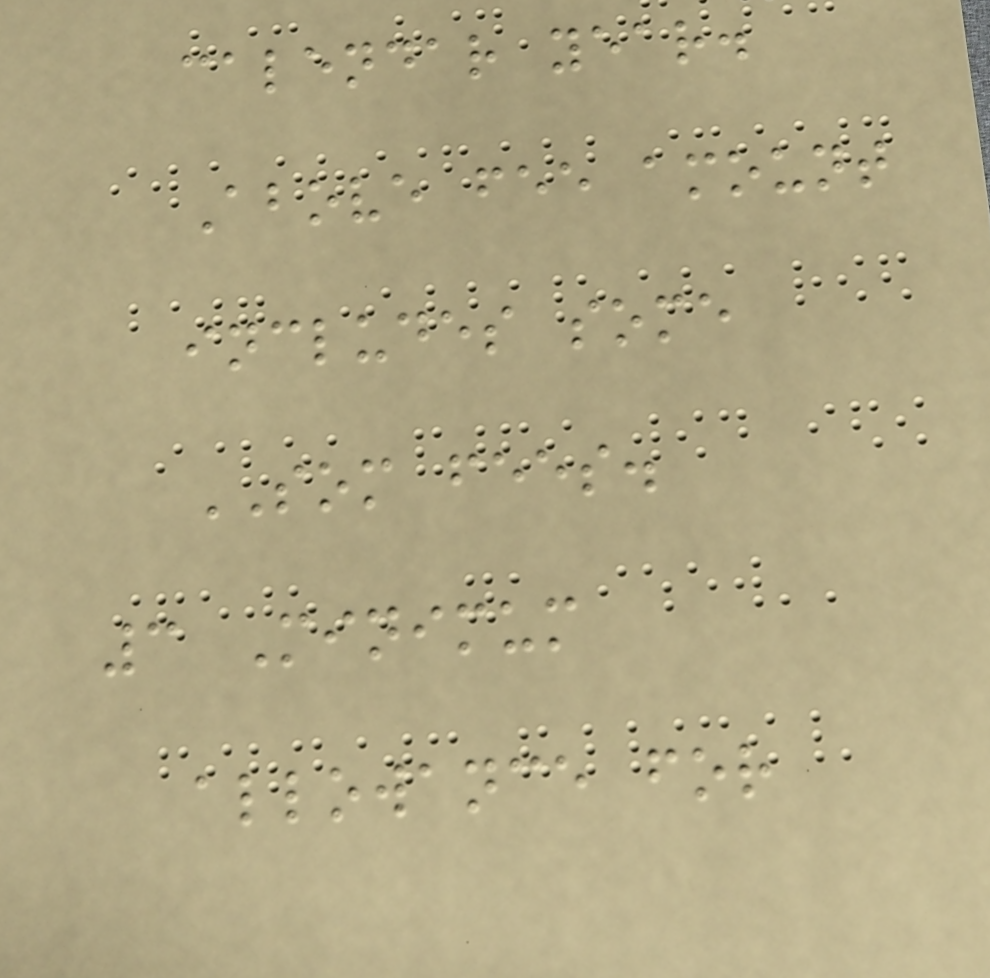calendar year.
Above fee amount
includes some
SOM fees.
3 Minimum
allowance for
